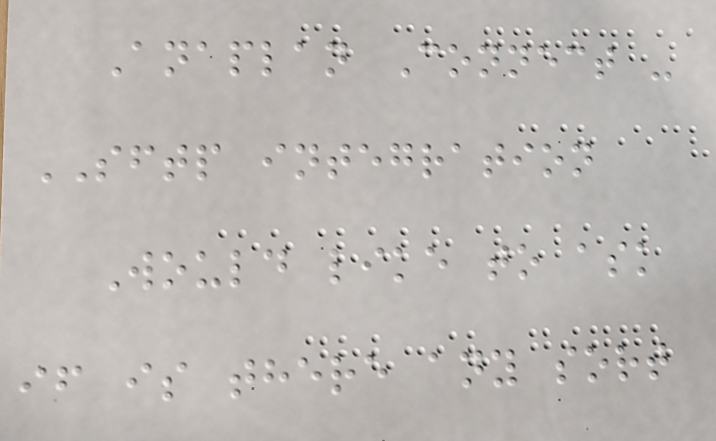Anaplan Connect -
SFTP integration
Would like to ask
if is there any sort
